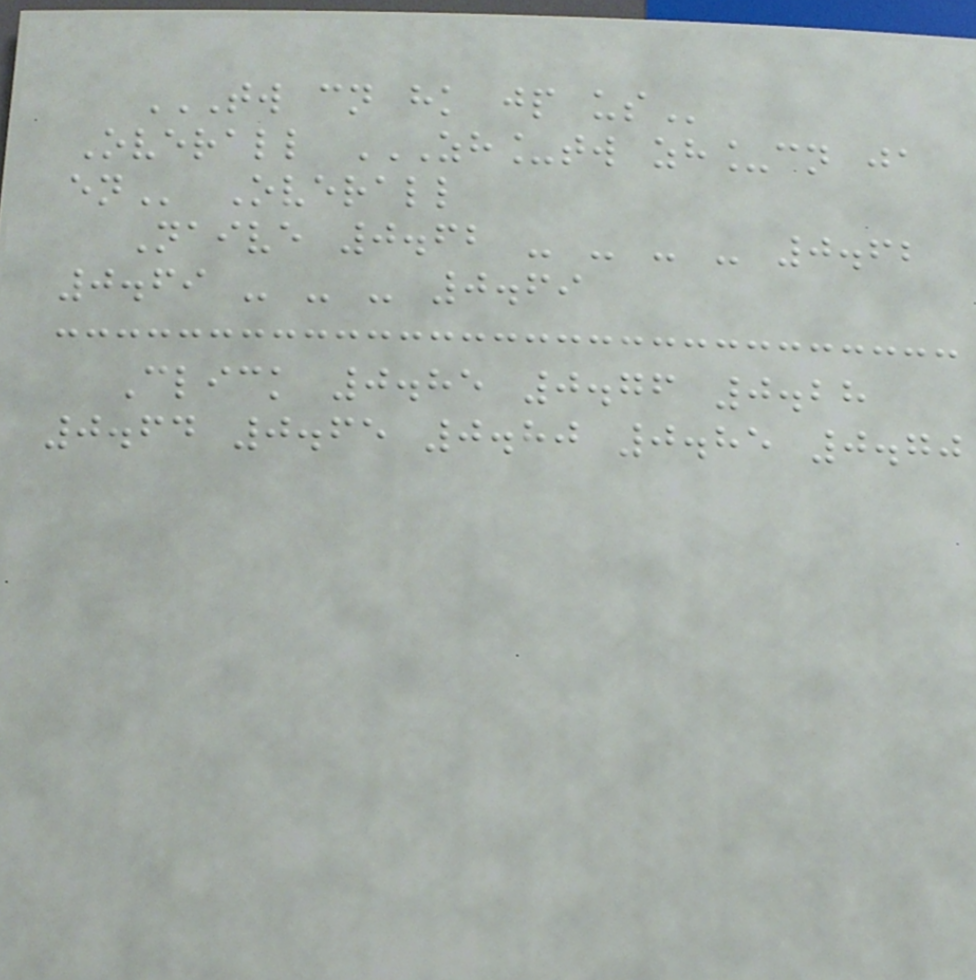TW CN HK JP US
Overall ZH_TW ZH_CN JA
EN Overall
Naive 0.62 - - - - 0.62
0.69 - - - 0.69
Click 0.85 0.76 0.28
0.64 0.65 0.80 0.85 0.70
